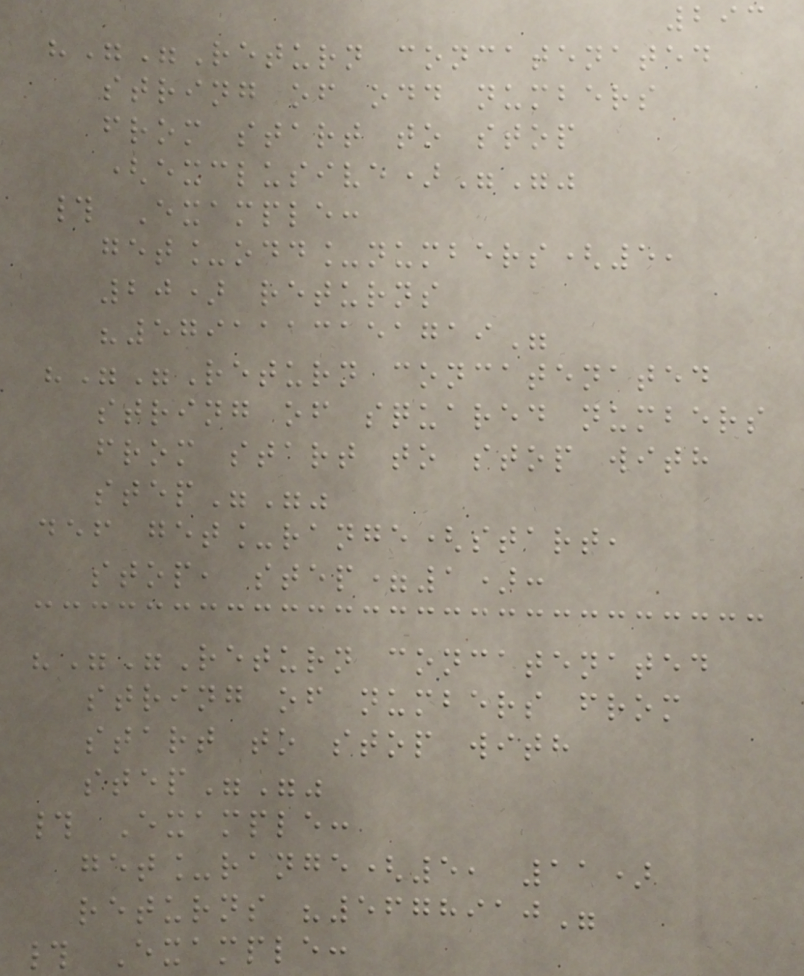293
"""Return concatenated
string of odd numbers
from start to stop
(exclusive)"""
# Example:
get_odd_numbers(5,
20) returns
"5791113151719"
"""Return concatenated
string of squared numbers
from start to stop with
step"""
def get_range(start,
stop, step=1):
"""Return concatenated
string of numbers from
start to stop with
step"""
# Example:
get_range(5, 11)
returns "5678910"
# Example:
